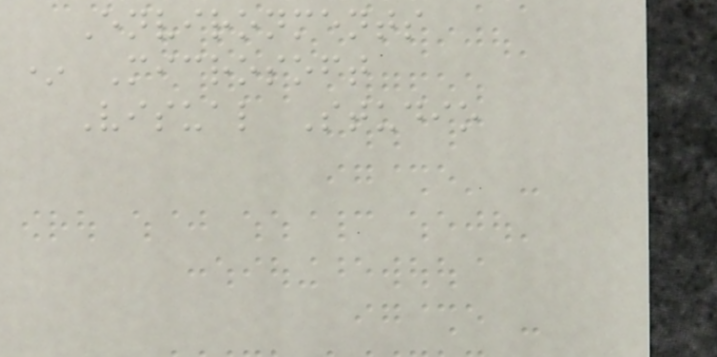Environments
* Microsoft
Visual Studio
